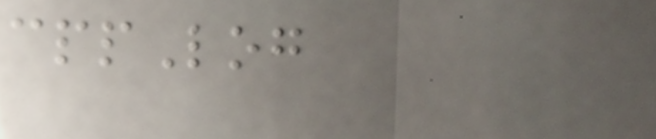cppLog
